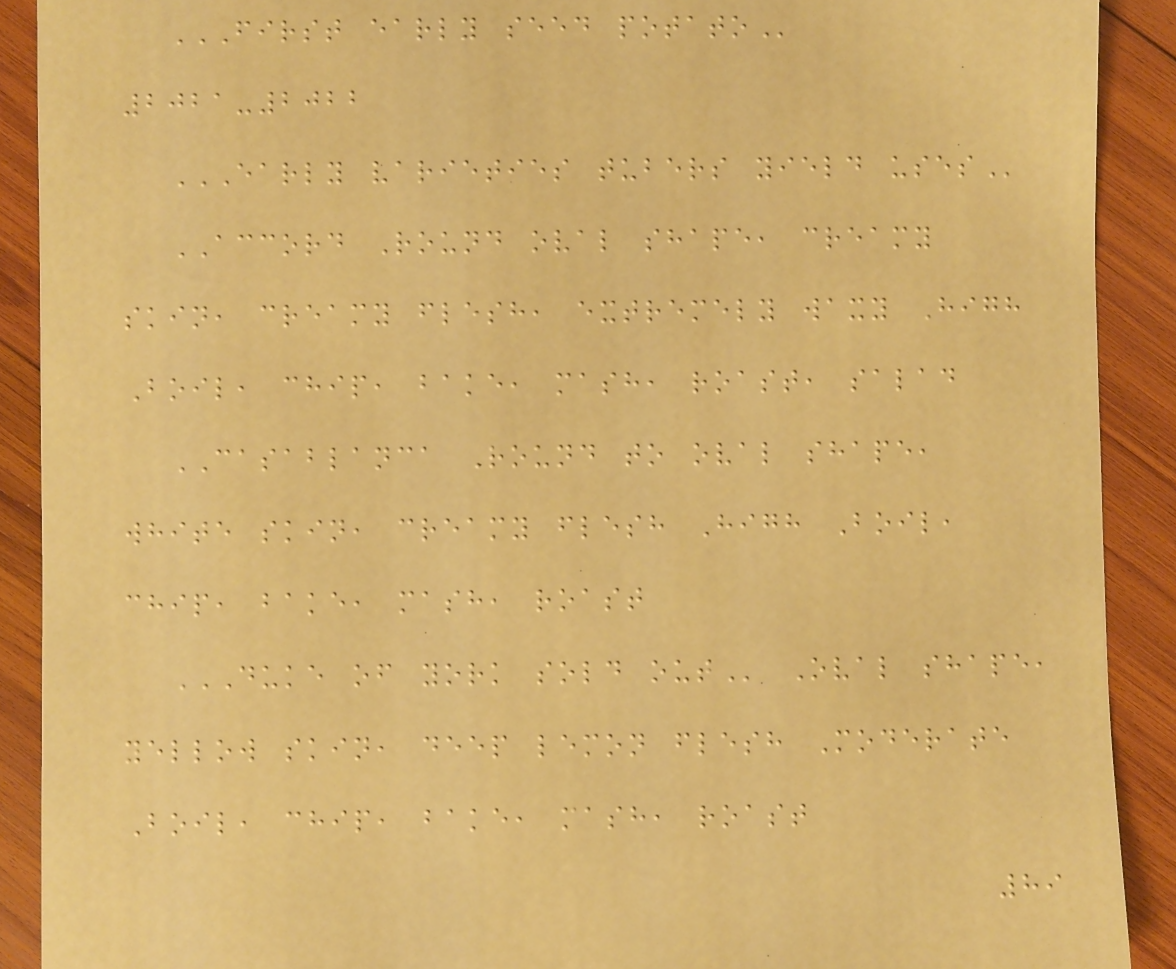FIRST EARLY SEED POTATO
2021-2022
EARLY VARIETIES TUBERS YIELD USES
ACCORD Round oval shape, creamy
skin, creamy flesh, extremely waxy High
Boil, chip, bake, mash, roast, salad
CASABLANCA Round to oval shape,
white skin, creamy flesh High Boil,
chip, bake, mash, roast
DUKE OF YORK SOLD OUT Oval shape,
yellow skin, deep lemon flesh Moderate
Boil, chip, bake, mash, roast
89
